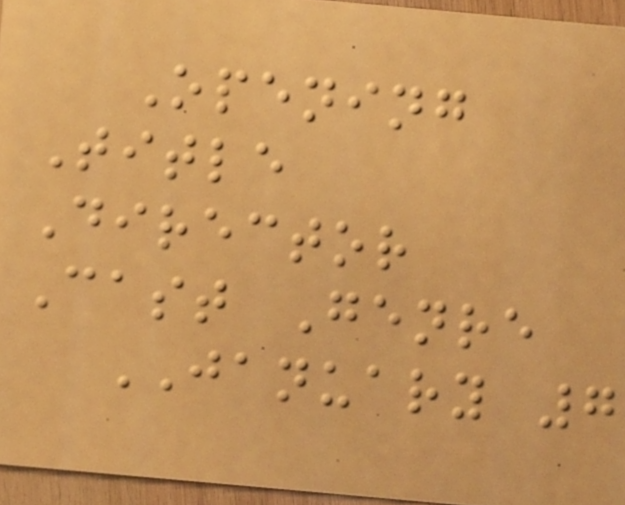Opening
Title
Director
Cast Genre
JANUARY 7
